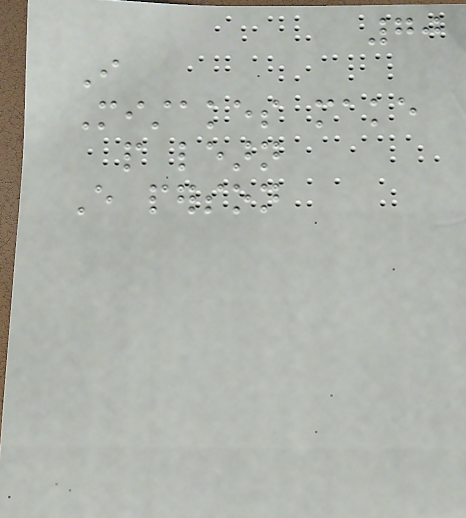70
I
Mistakes make
people learn
Every person
